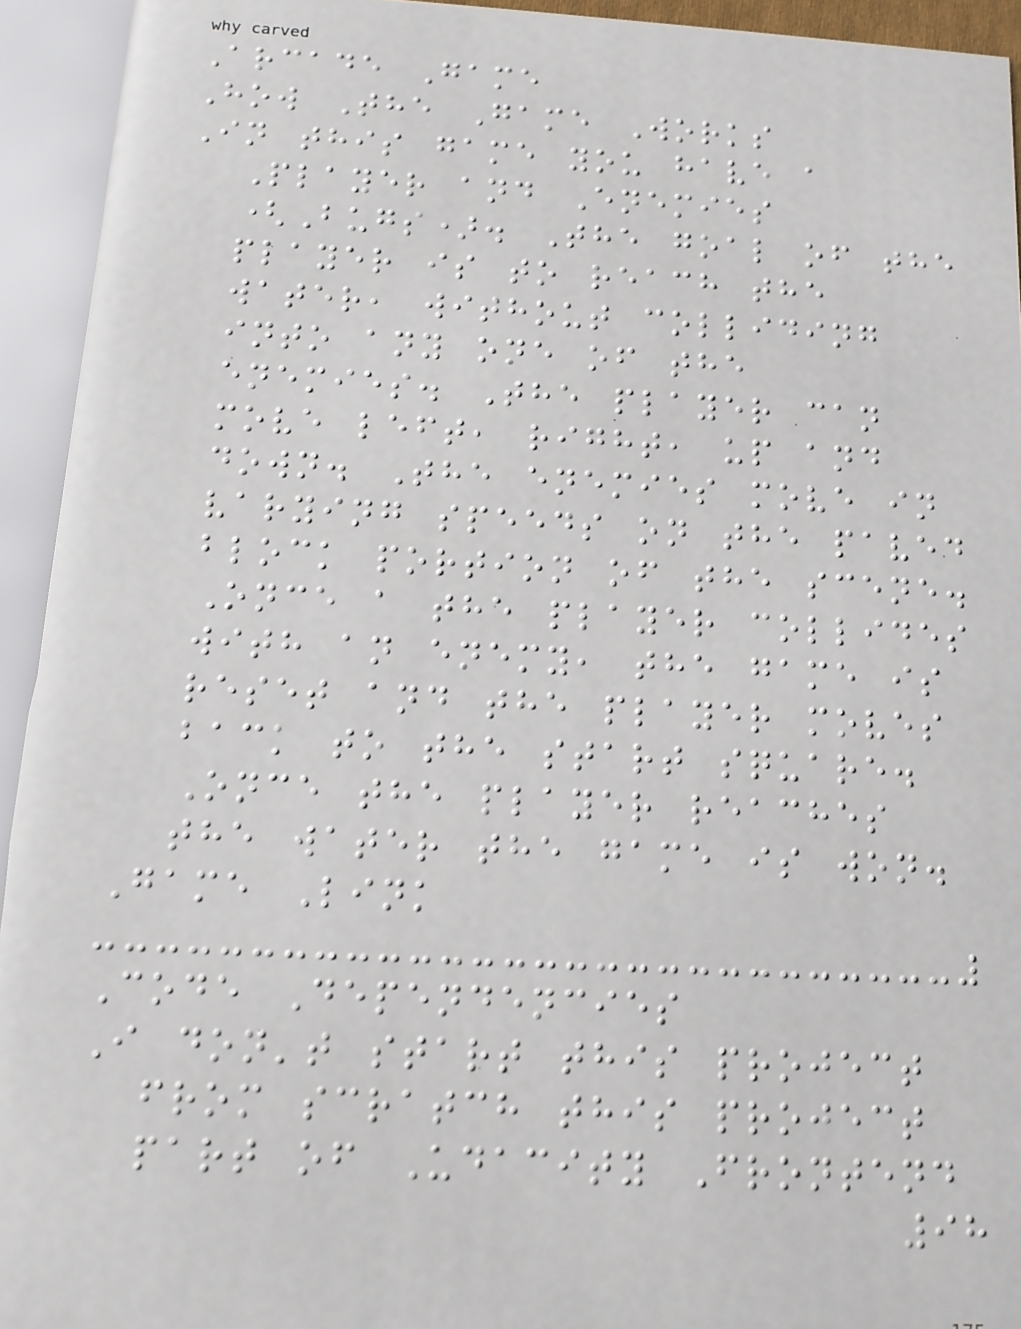Arcade Game
How The Game Works
In this game you have a
Player and Enemies
(Bugs). The goal of the
player is to reach the
water, without colliding
into any one of the
enemies. The player can
move left, right, up and
down. The enemies move in
varying speeds on the paved
block portion of the scene.
Once a the player collides
with an enemy, the game is
reset and the player moves
back to the start square.
Once the player reaches
the water the game is won.
Game Link
Code Dependencies
I don't start this project
from scratch this project
part of Udacity Frontend
98
